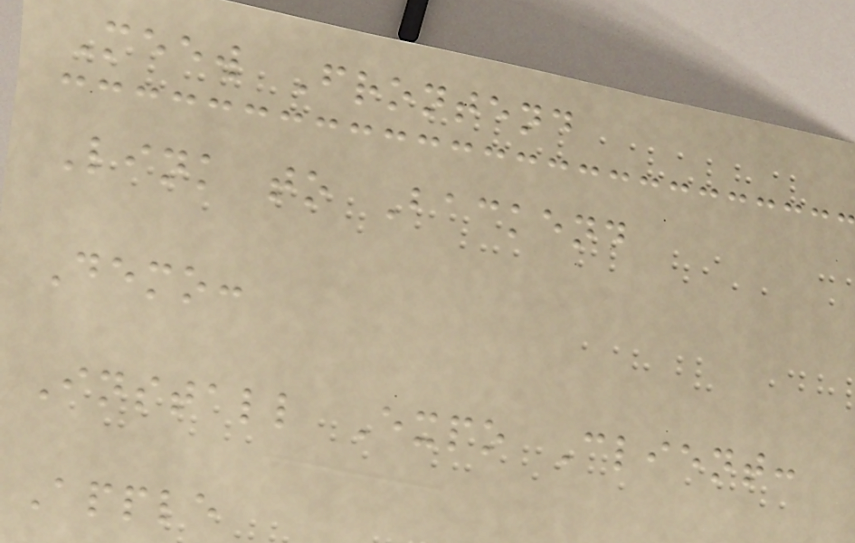Meew Frontend
Link to Backend
Demo:
Install Expo Client:
Apple
